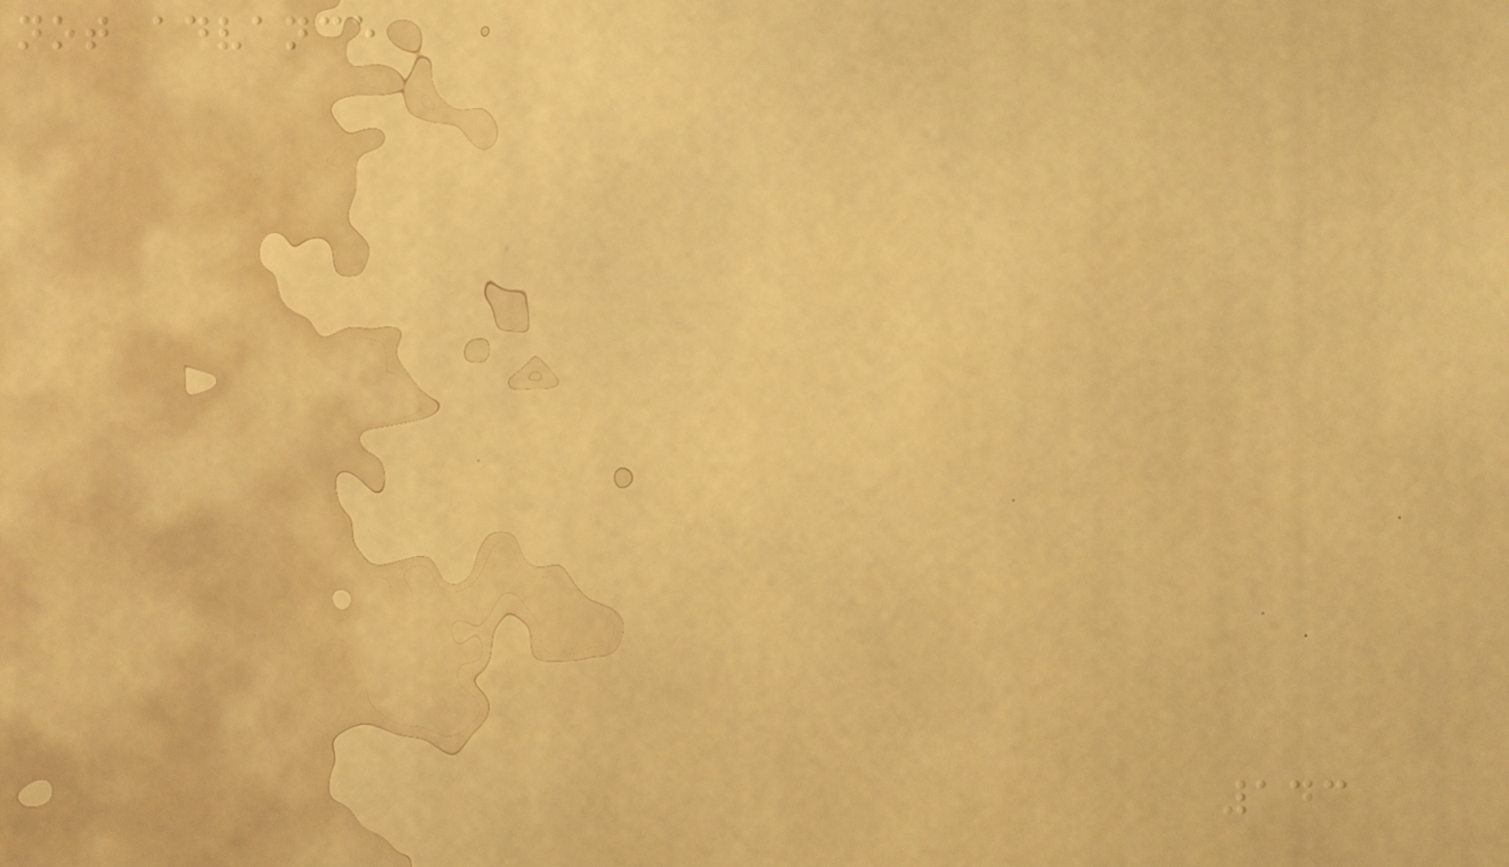not advance
143
